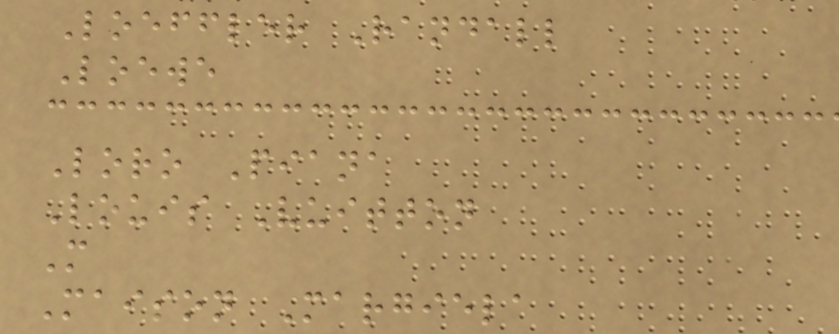Loeffler Randall
Loewe
Loro Piana
Louis Vuitton
M
Maison Margiela
